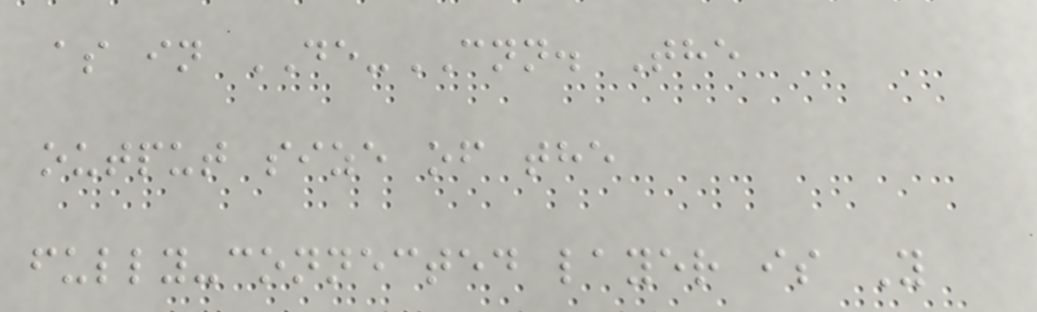as in DE-CNN. The
output size of the
fully-connected layer is Y
